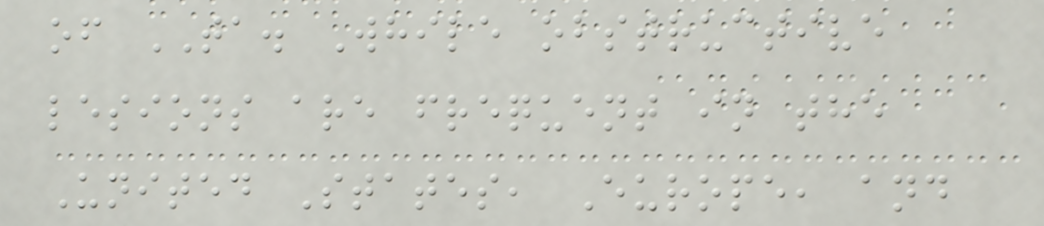of TA. While obstructive
lesions are frequent in the
United States, Europe, and
